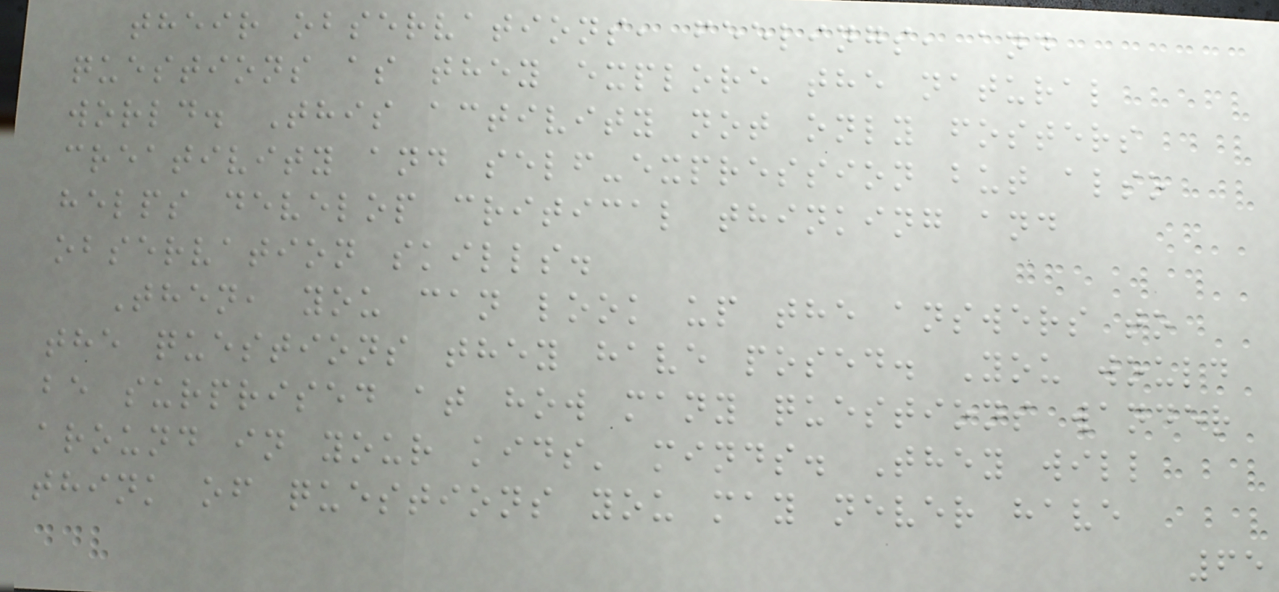their observations, feelings, and
questions as they explore the natural
world. This activity not only fosters
creativity and self-expression but also
helps develop critical thinking and
observation skills.
Then, you can look up the answers to
the questions they have posed. You would
be surprised at how many questions wander
around in your kids' minds. They will
think of questions you may never have
65
